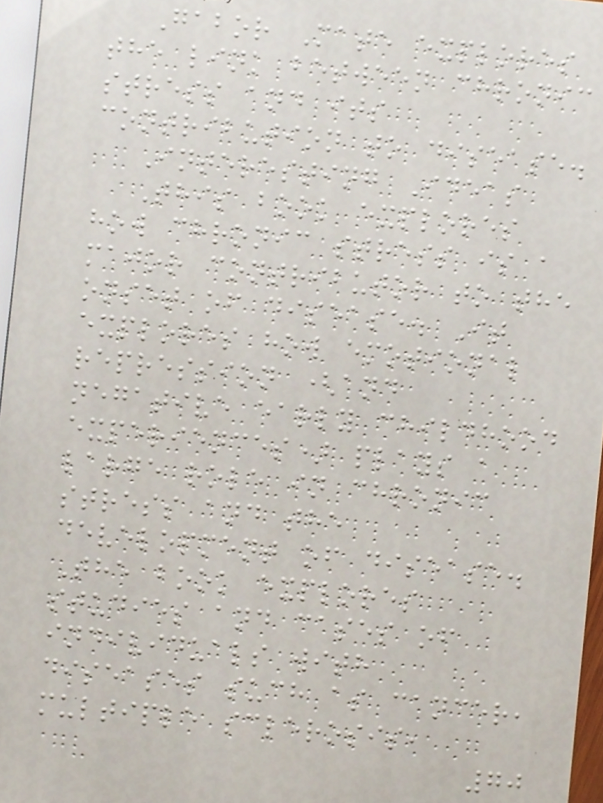Gabor Mate explores
the link between chronic
stress and its
contribution to disease.
Interesting Ideas
This book explores
how chronic stress is a
major contributor to the
onset of disease. It
explores how emotional
repression (and
negative early childhood
experiences) plays a
large role in chronic
stress and the
development of disease.
The book explores
studies and cases of
individuals with
diseases such as cancer,
multiple sclerosis,
70
